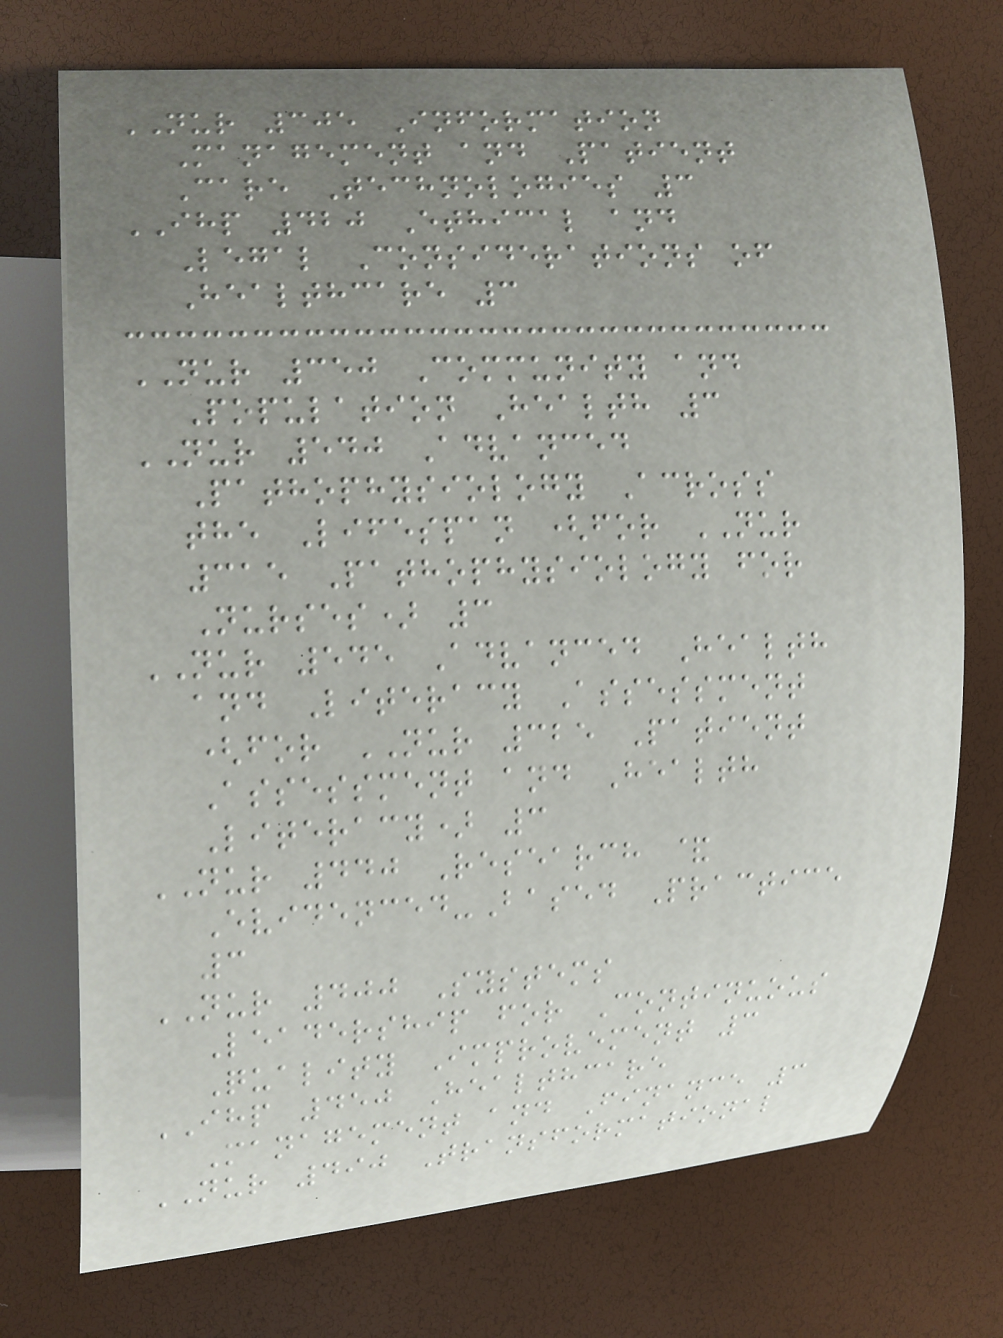NUR 305 Information
Management and Patient
Care Technologies 3
IHP 420 Ethical and
Legal Considerations of
Healthcare 3
NUR 350 Community and
Population Health 3
NUR 540 Advanced
Pathophysiology Across
the Lifespan (for NUR
315 Pathophysiology for
Nurses) 3
NUR 545 Advanced Health
and Literacy Assessment
(for NUR 325 Patient
Assessment and Health
Literacy) 3
NUR 440 Research &
Evidenced-Based Practice
3
NUR 400 Systems
Leadership for Continuous
Quality Improvement 3
IHP 450 Healthcare
Management and Finance 3
NUR 490 Transformational
